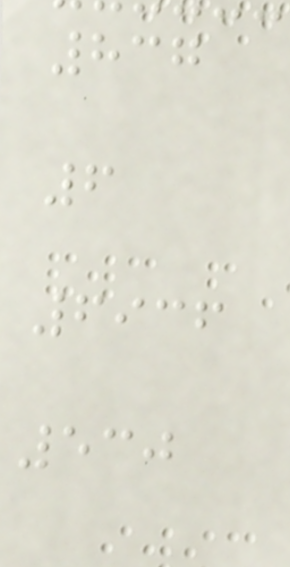837
6
6936
530
